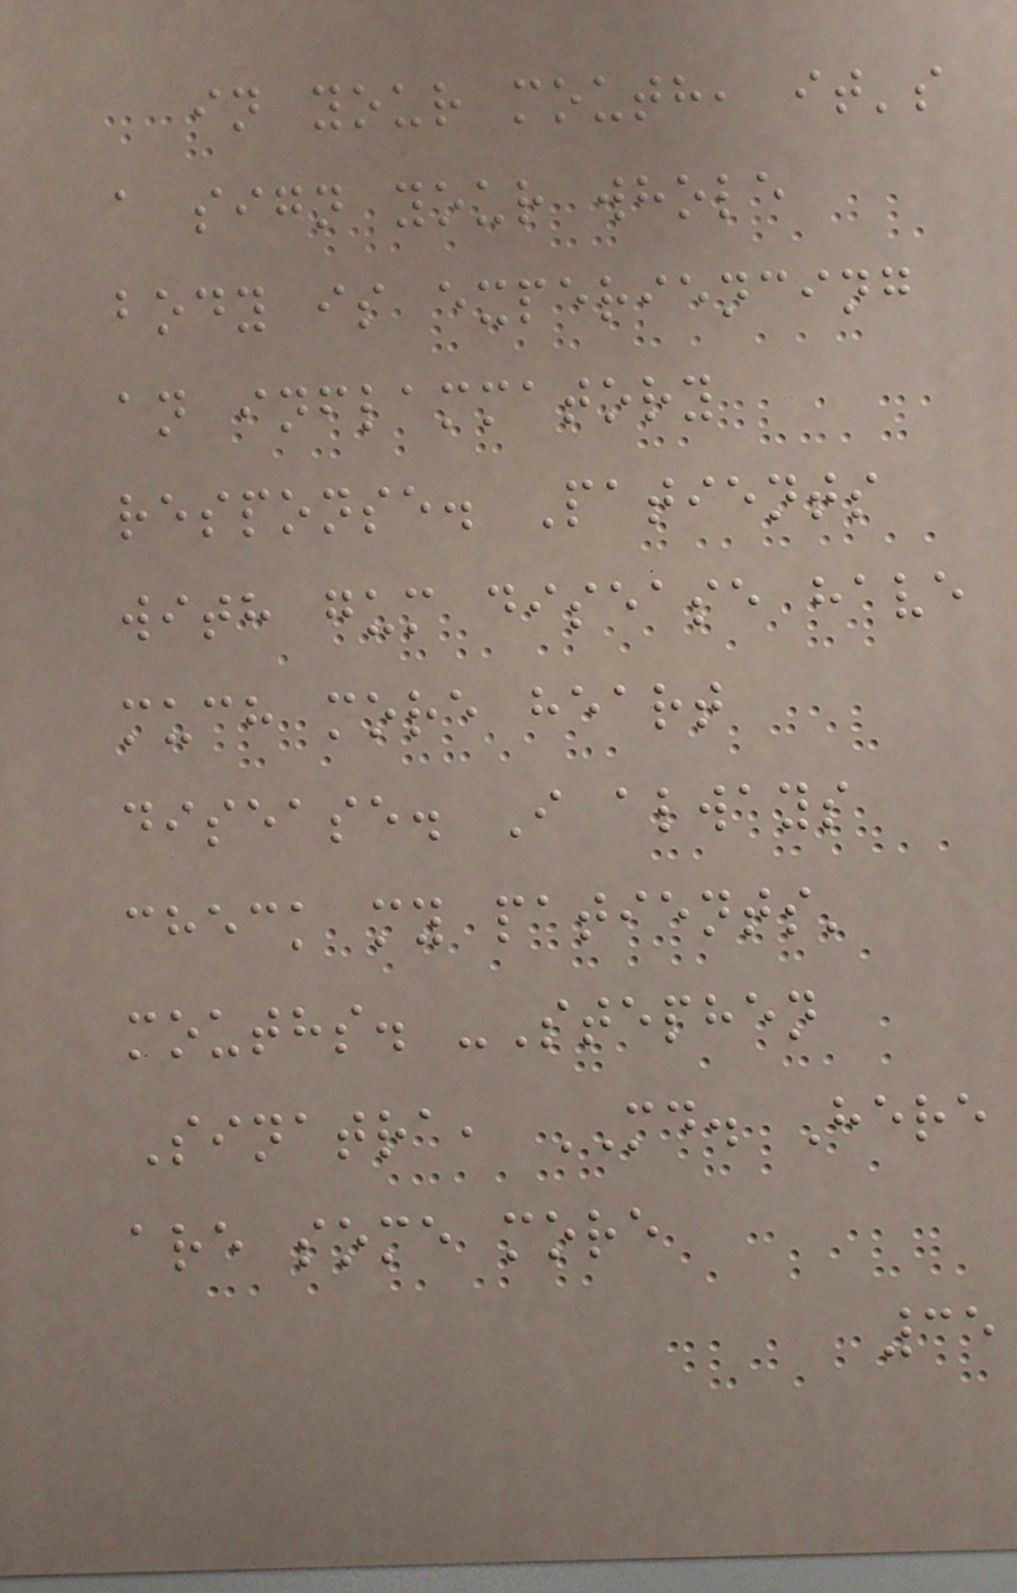in your mouth, it's
a sign your whole
body is experiencing
an inflammatory
response. Patients
with gum disease have
much more heart
disease. I always
check my patients'
mouths. -Stephen
Sinatra, MD. Here
are some more
35
